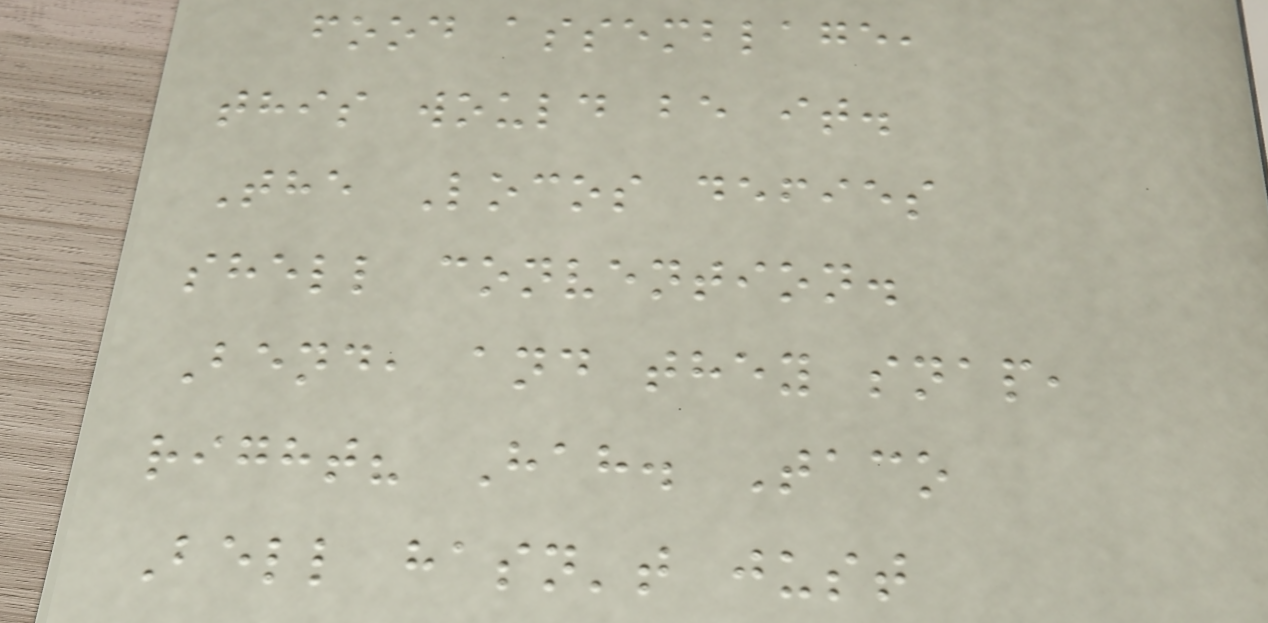food assemblage,
this would be it.
The Locos defies
shell convention.
Bend, and they snap,
right? Hah. Taco
Bell hasn't just
